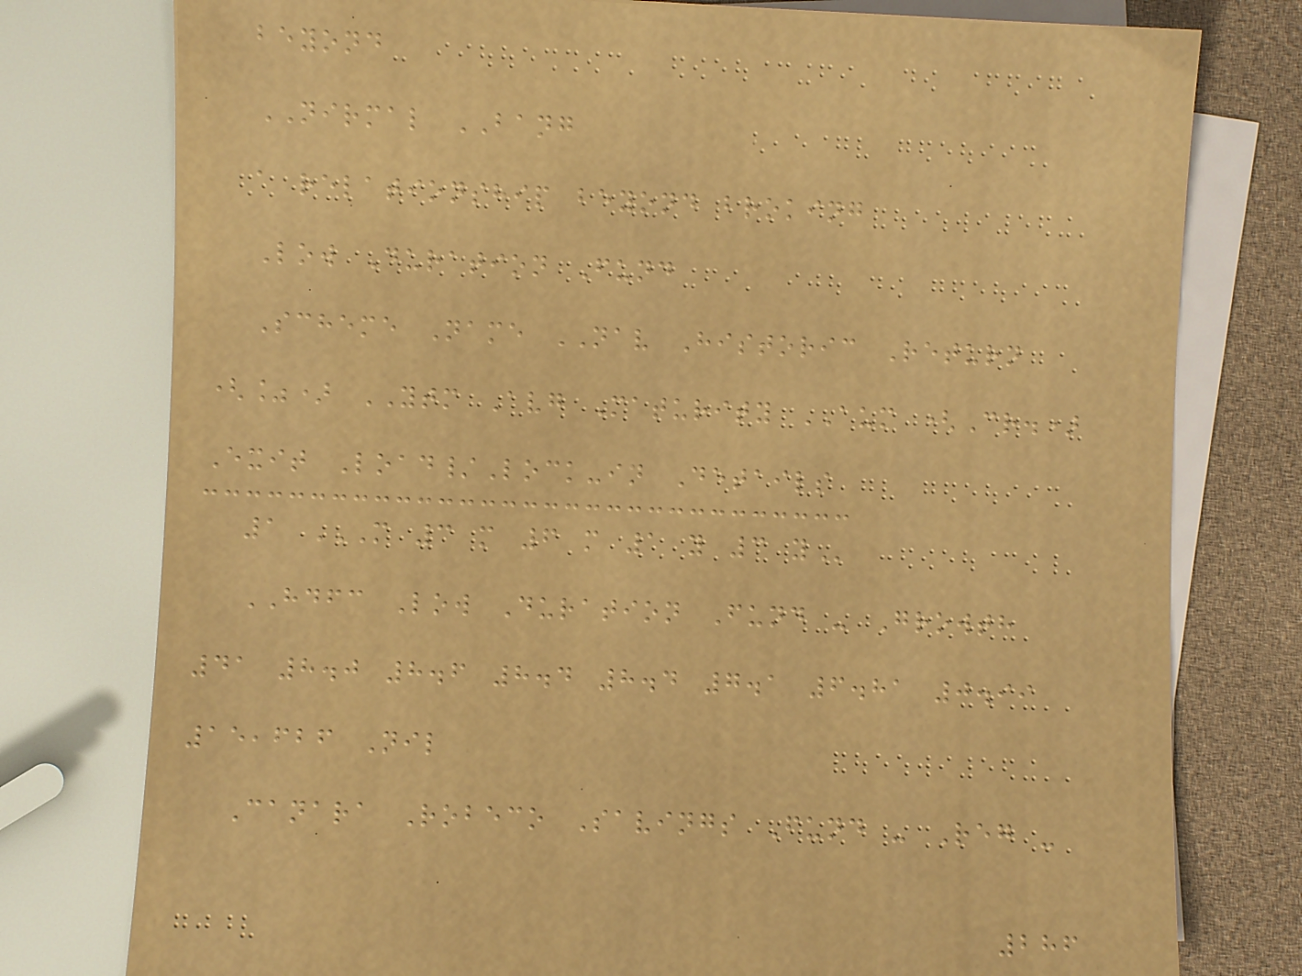beyond
NIRMAL BANG
a relationship beyond broking
Low Duration Fund
Scheme Name NAV Historic Return
(%) YTM Avg Maturity AUM (Cr.)
Exit Load/Lock-in Details
1 M 3 M 6 M 1 Y 3 Y
HDFC Low Duration Fund - Growth
41 8.0 8.6 8.4 8.4 7.1 6.81 0.99
15,626 Nil
Canara Robeco Savings Fund - Reg -
286
